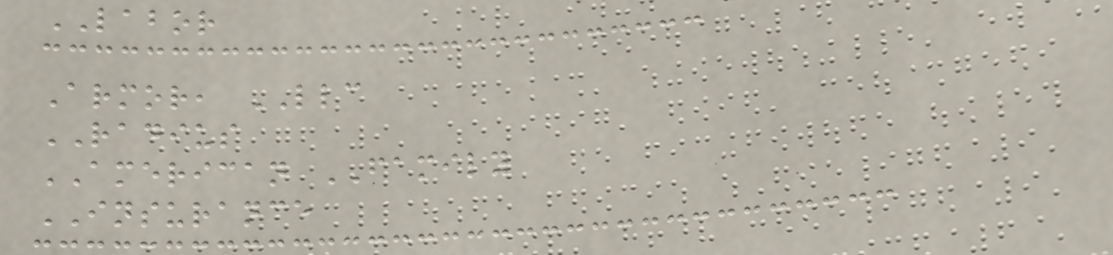LABOR
Armor, LLC
RADIUS
AMERICAN FAMILY
INSURANCE
